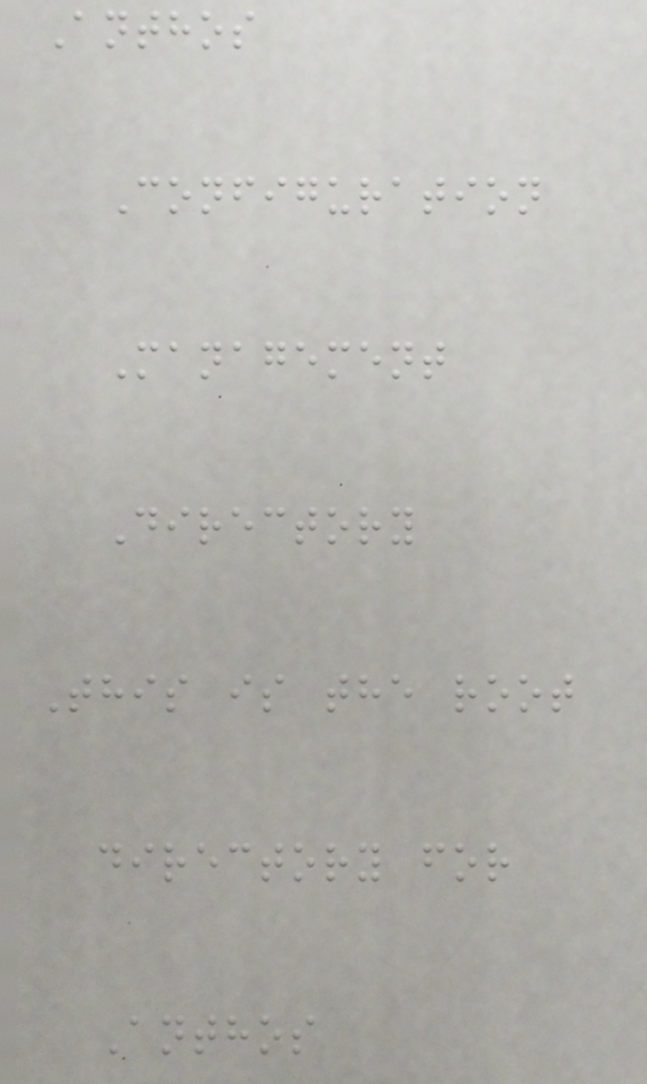Anthos
Configuration
Management
Directory
This is the root
directory for
Anthos
